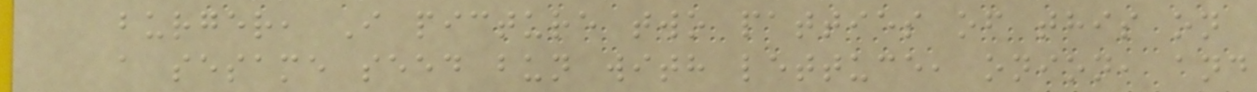burger, I picture two patties of this on
a sesame seed bun with lettuce, onion, and
